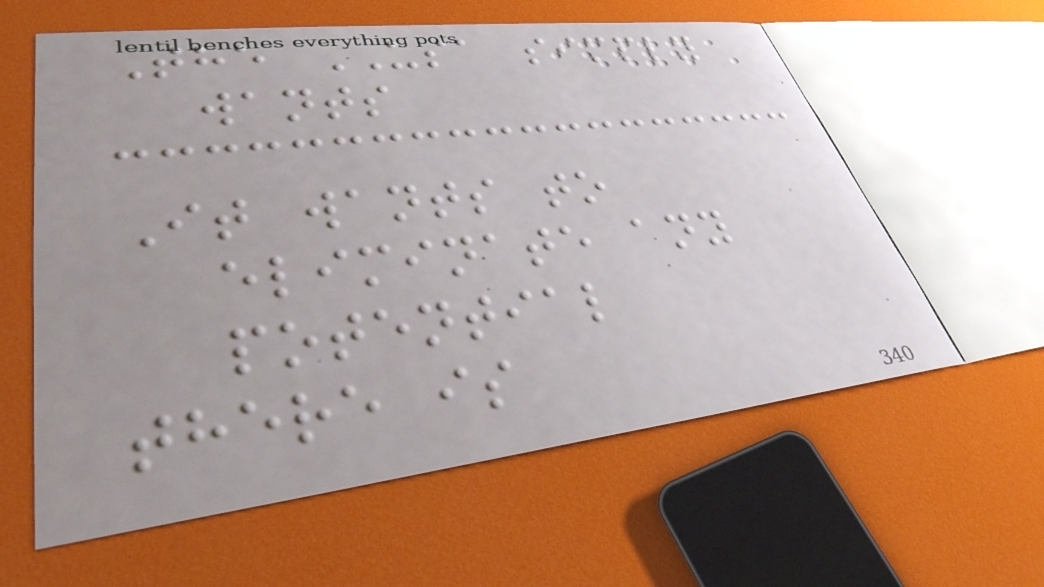The USA simply
wants
It wants to
eliminate any
potential
there is
